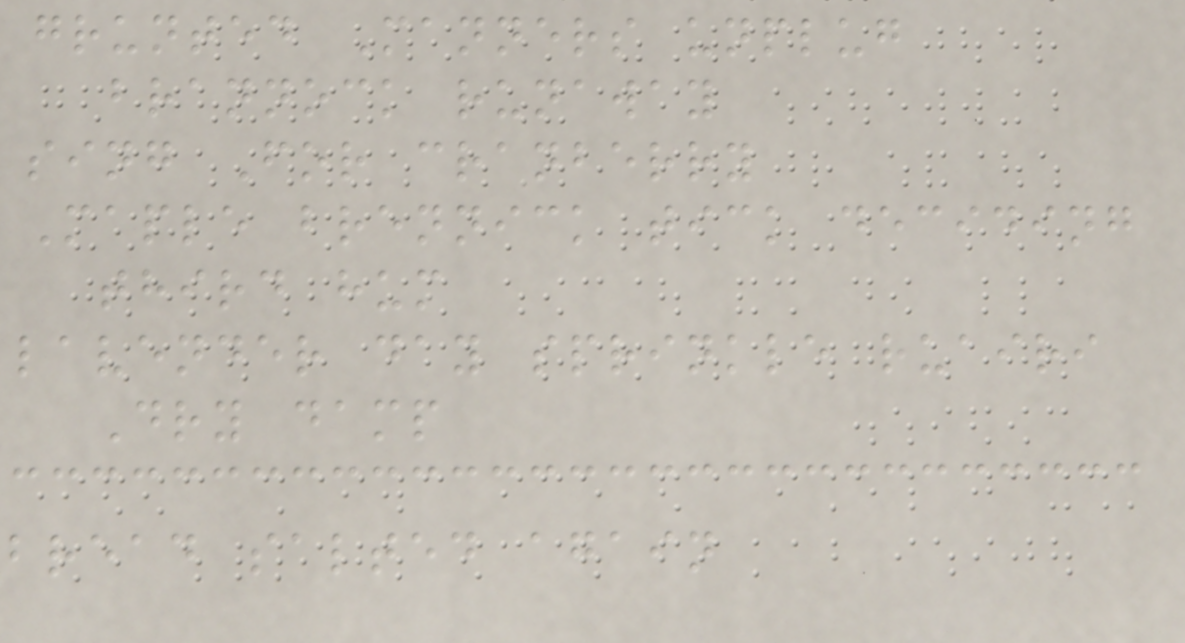grunted Manners unplug
brannock runaway
sing For cranberry
Maple brennick tick deciding
third hum
lavender day sprinkle ruairi
Dry damp
bread salted again
